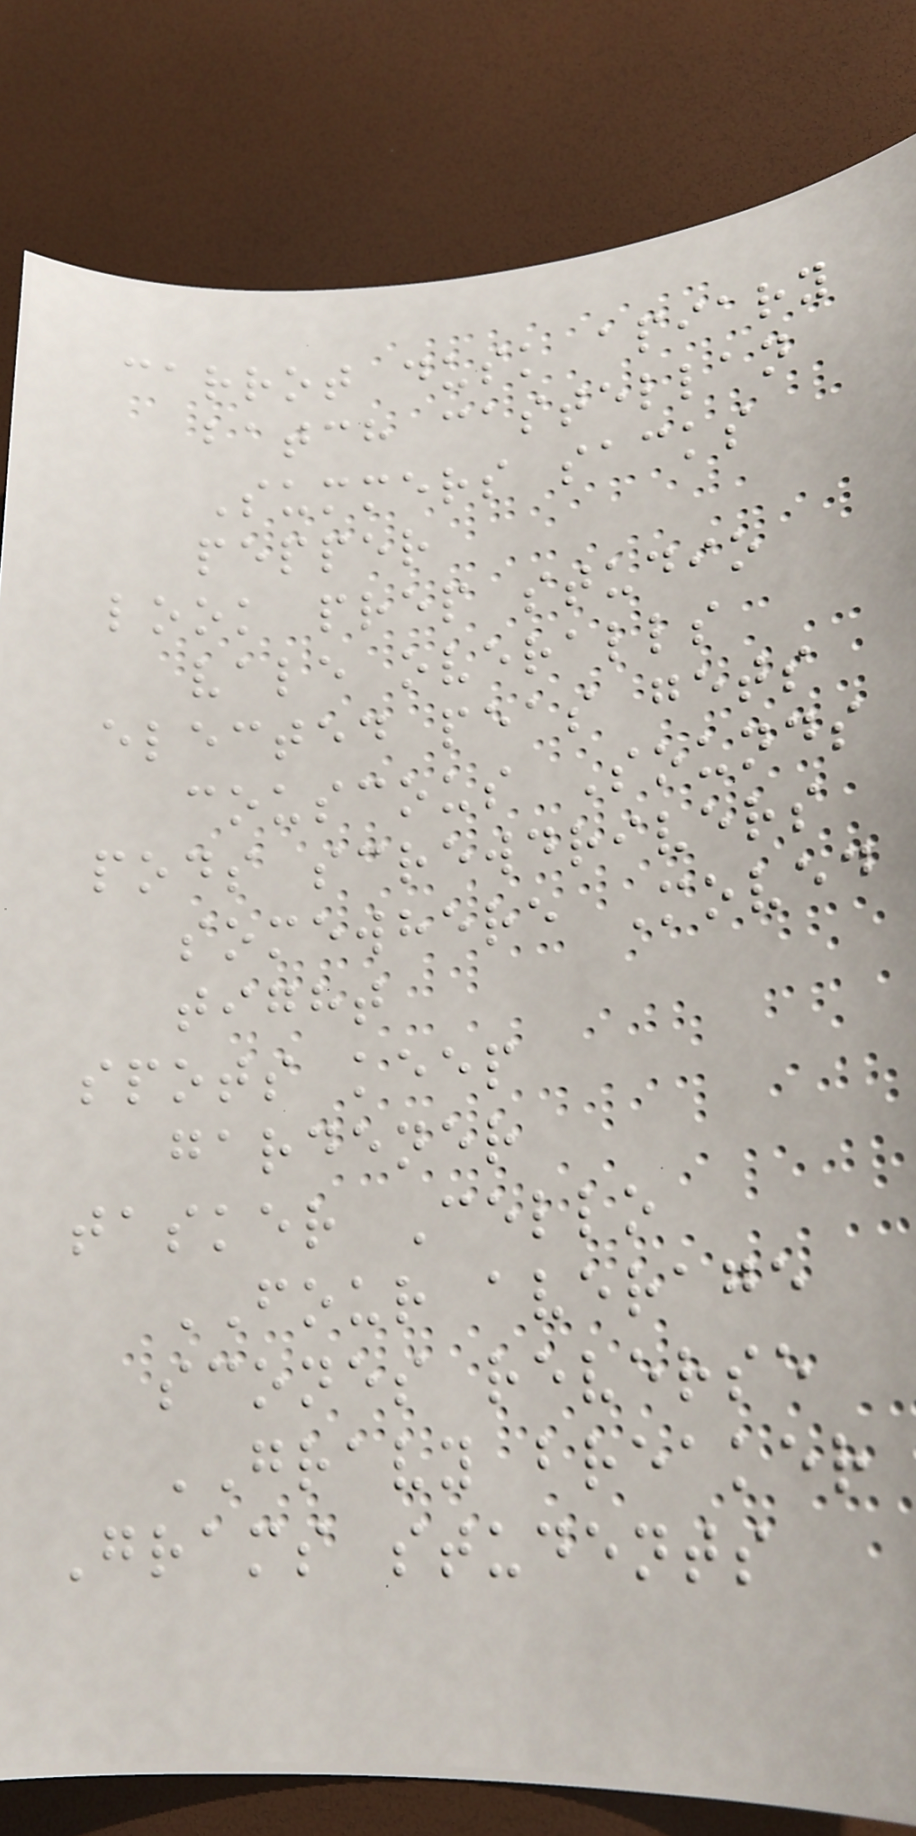carrot dusk apiary
batch castellan
Summers sacks
pepper
look prep studio
vale overalls
elected peas gets
couscous Sounds
pods screwdrivers
somewhere Moved
tight
spots keep
gardener
tasker Cello
FOUR average
scones reverse
GRAVY breaker
Grams students
